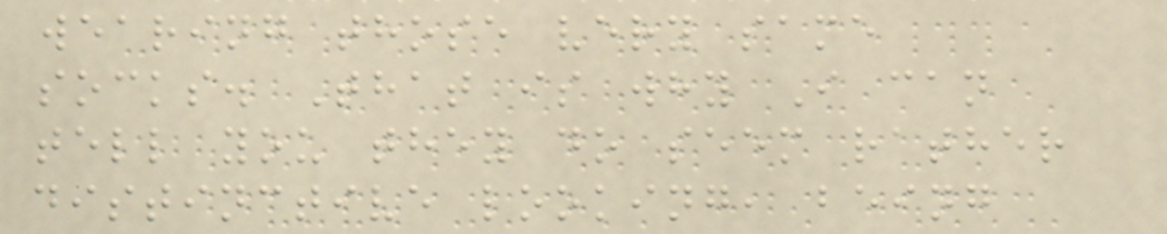wearing those very same
socks. That is why I can
tell you they do seem rather
distinctive looking, being
